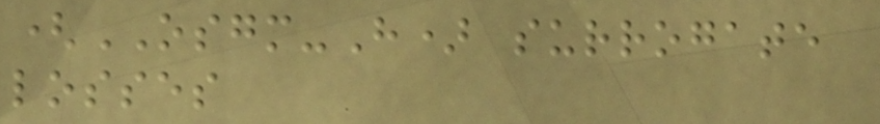(OSGM-H) surrogate
losses
